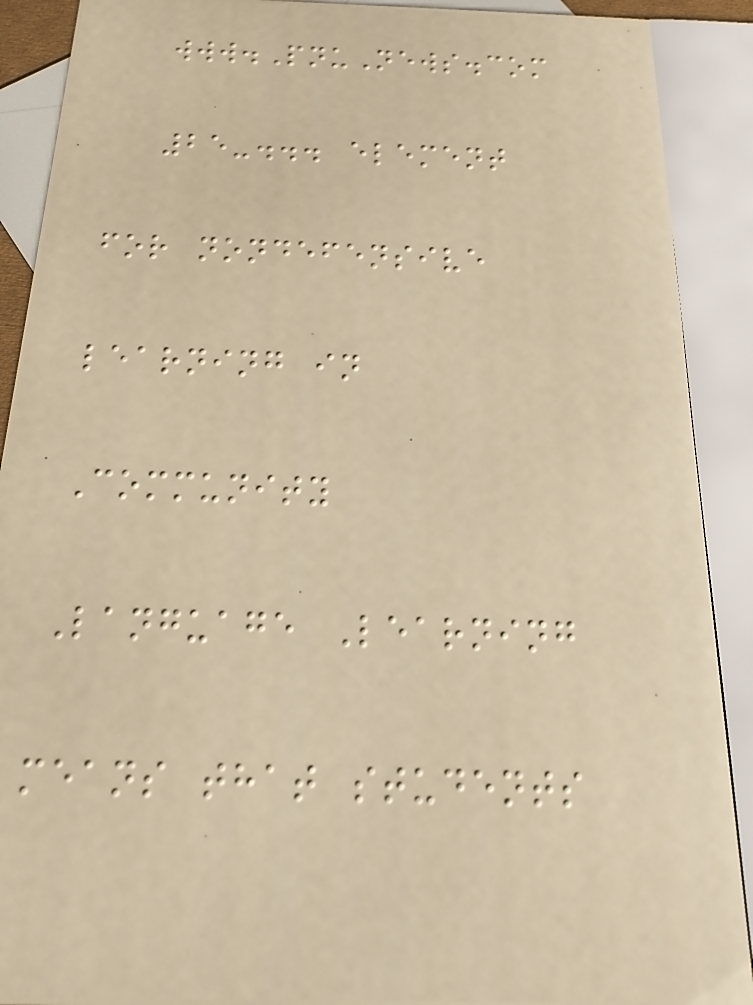www.PnuNews.com
25-... element
for nondefensive
learning in
Community
Language Learning
means that students
